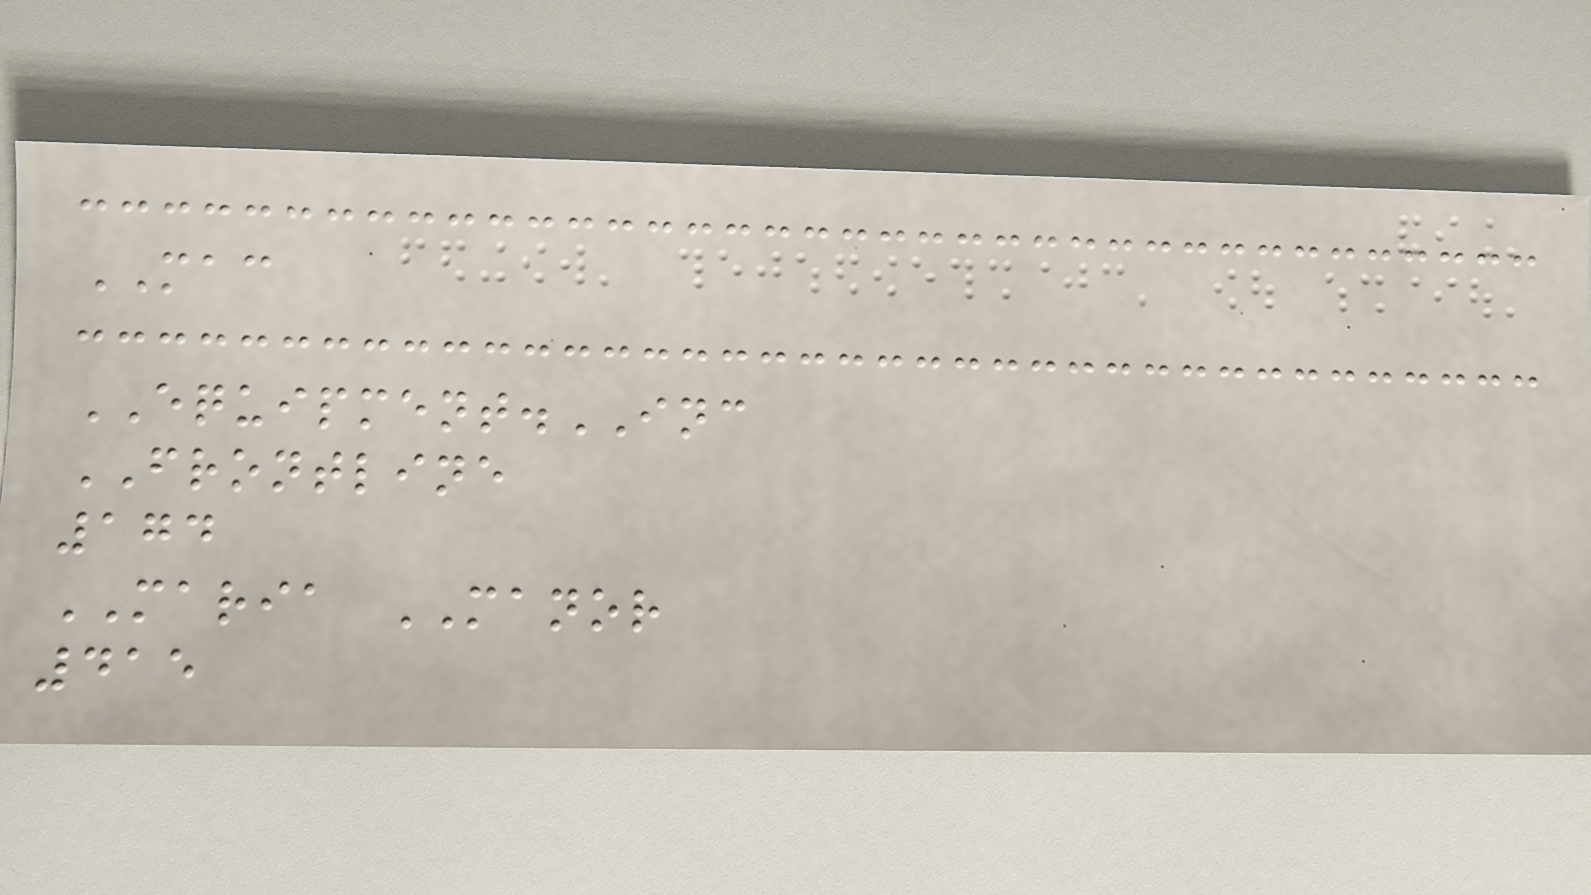MAC
EQUIPMENT.INC
FRONTLINE
174
MARIA MANOR
415
